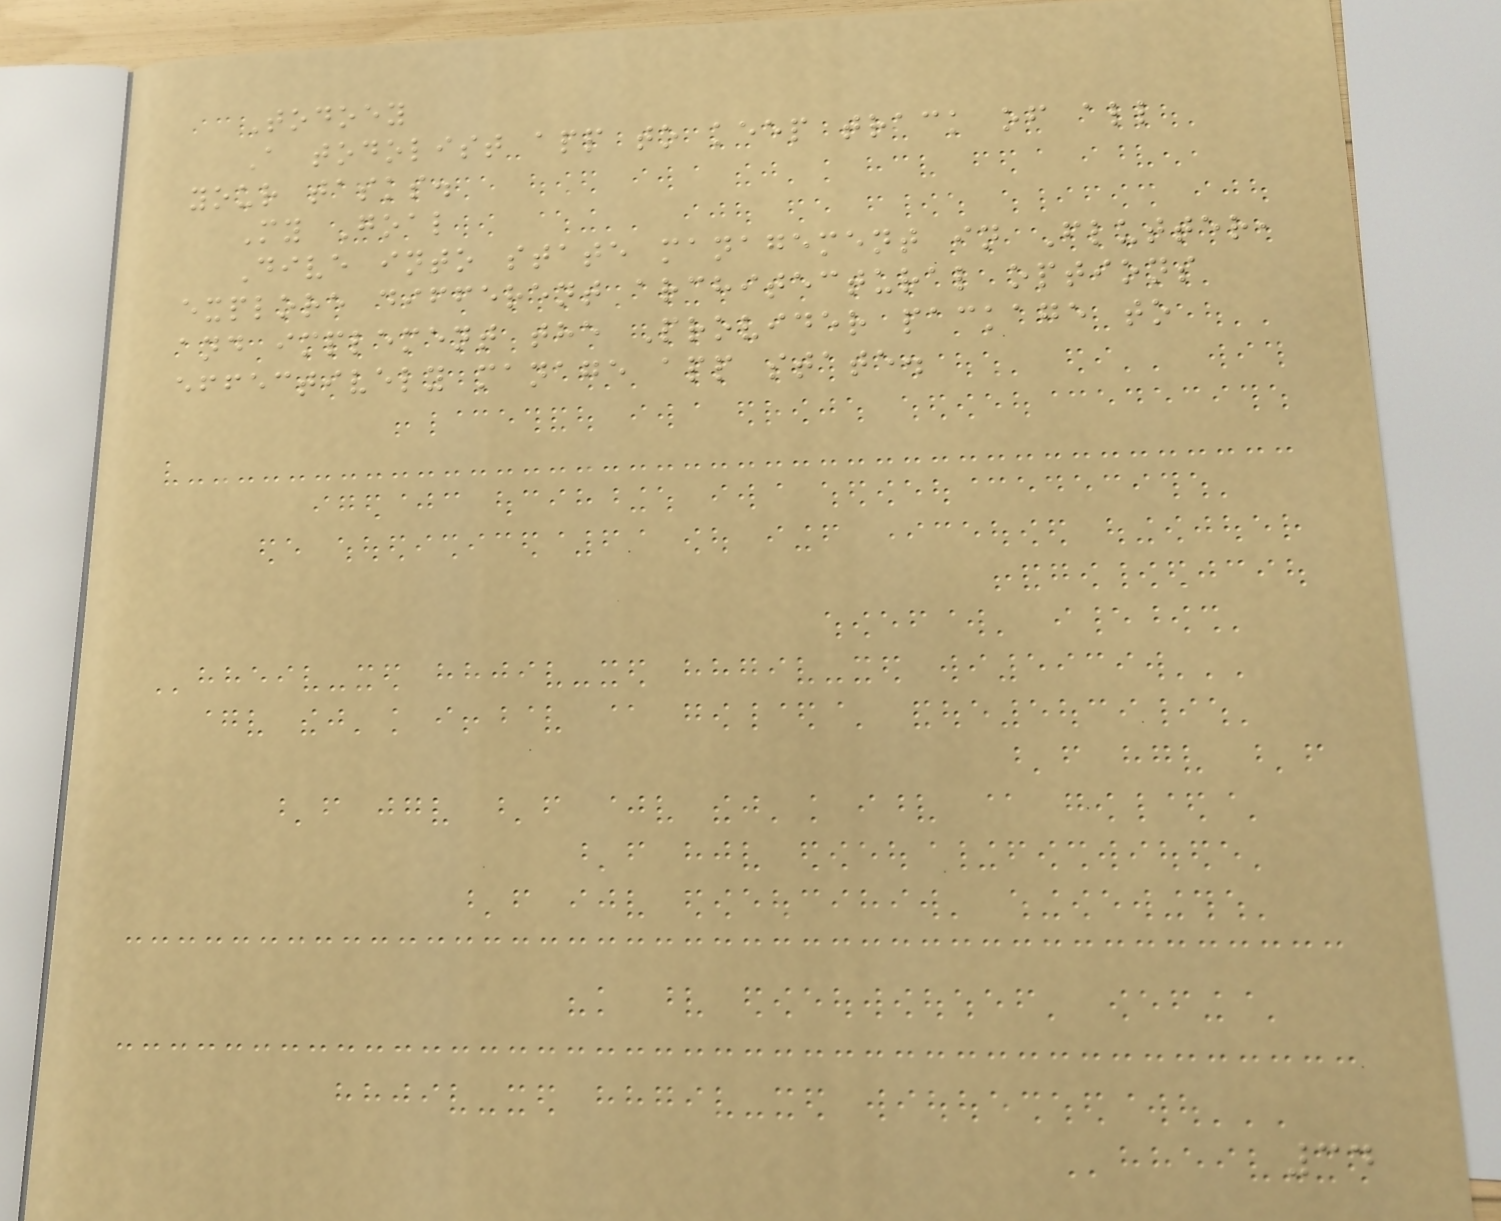Todoey
A todolist app to keep track of all
your tasks.
My Goal
Dive into state management in Flutter,
explore different architectural options
and implement the Provider package to
effectively manage app state.
34
